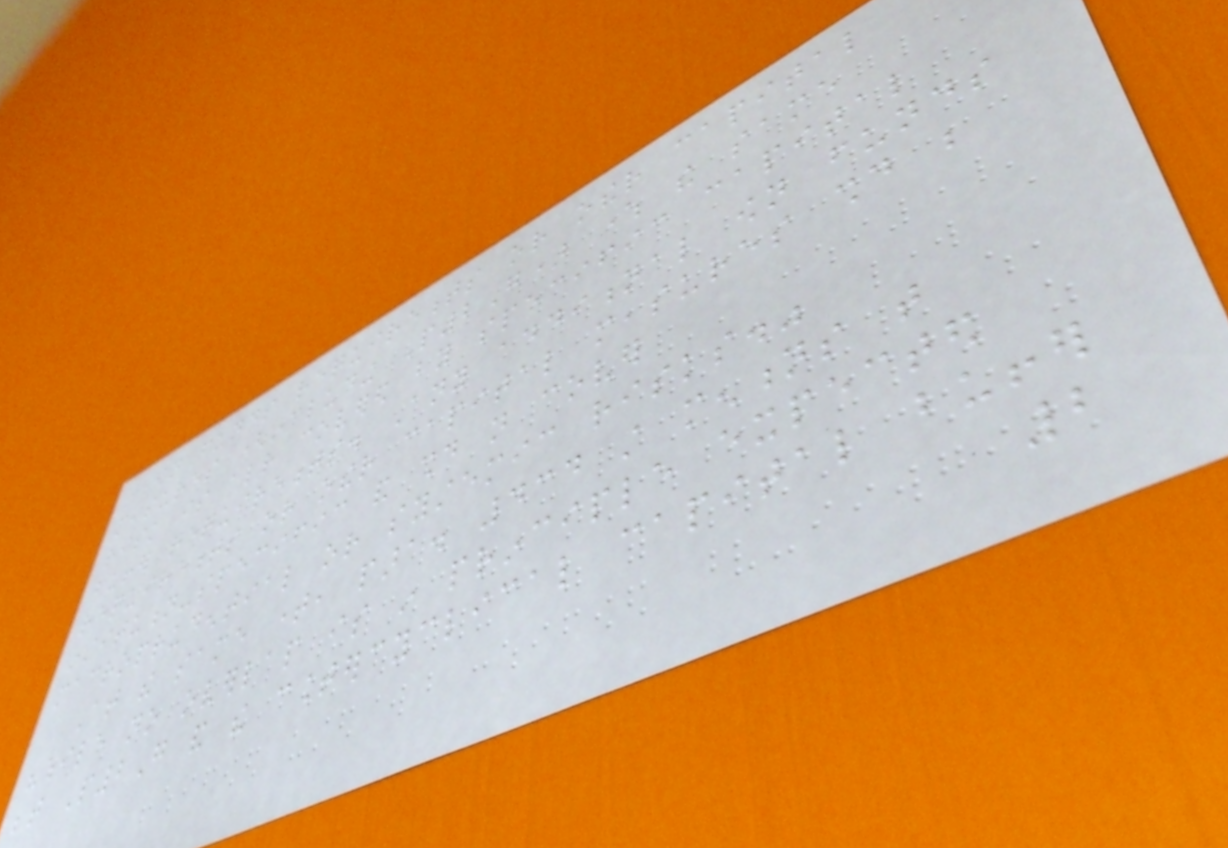own funds requirements or other capital
measures (including P2G) where the same
risk is already covered by specific capital
buffer requirements. Any additional own funds
requirements or other capital measures should be
institution-specific and should not cover
macroprudential or systemic risks."
At the same time, para. 434 still mentions that
"while no overlap is in principle expected
between P2G and the countercyclical capital buffer
2
